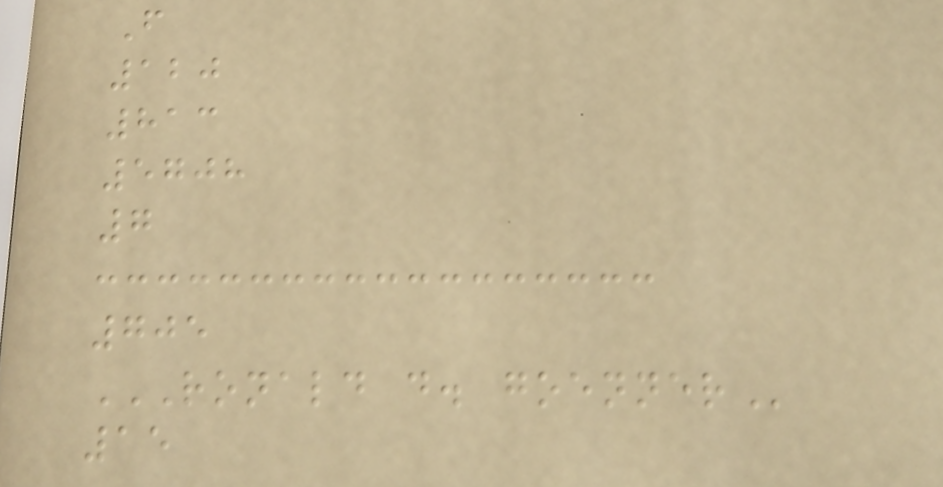F
120
813
5708
7
705
RONALD D. GOENNER
15
